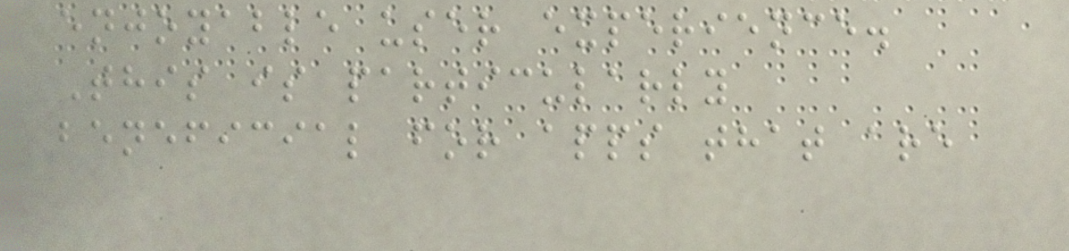enjoyable user experience.
This is particularly
beneficial for apps that are
